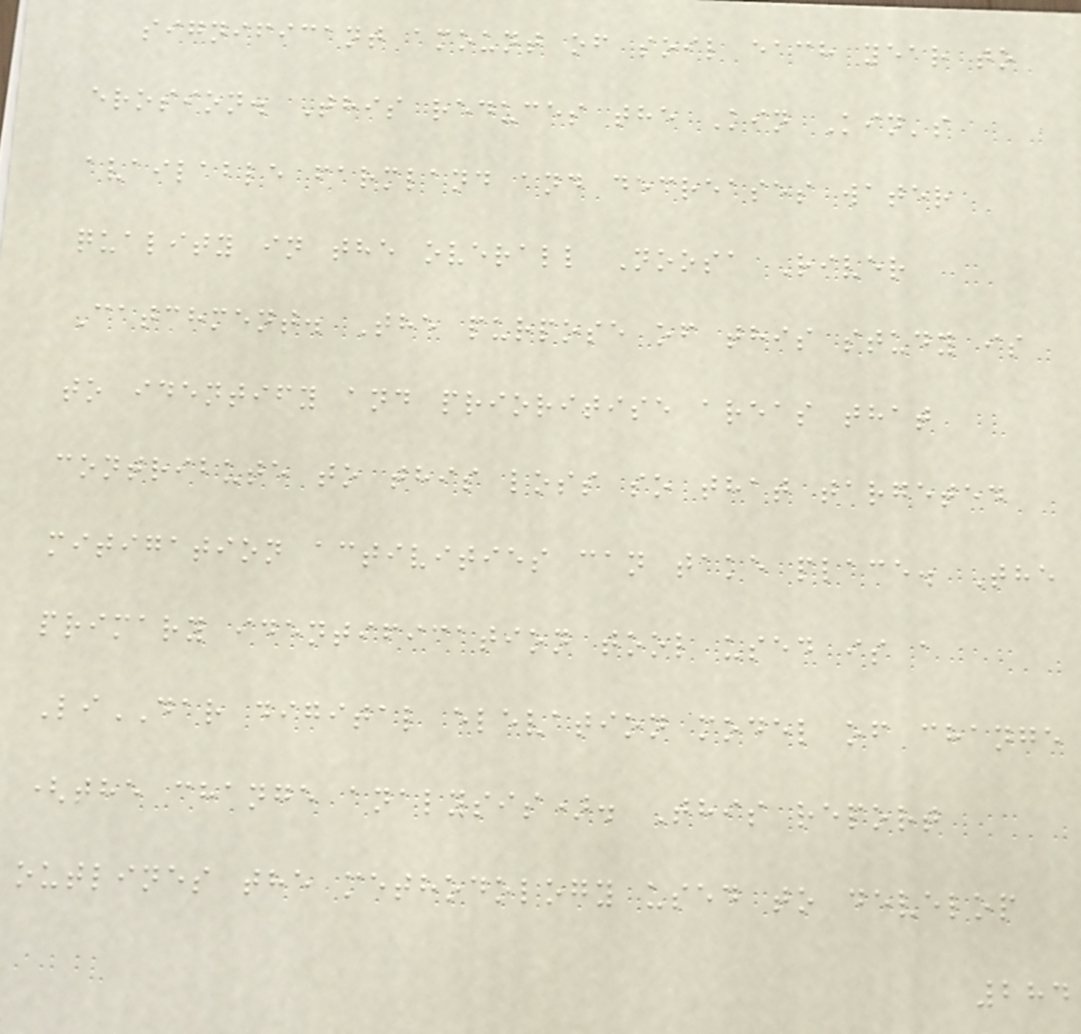significant amount of soil each year to
erosion. This reduces the Kin Kin's
available farmland and decreases water
quality in the overall Noosa River
Catchment. The purpose of this study is
to identify and prioritise areas that
contribute to this loss so that targeted
mitigation activities can take place. The
primary identification tool used is a
LiDAR digital elevation model of change
(the change analysis). This report
outlines the methodology used to develop
284
